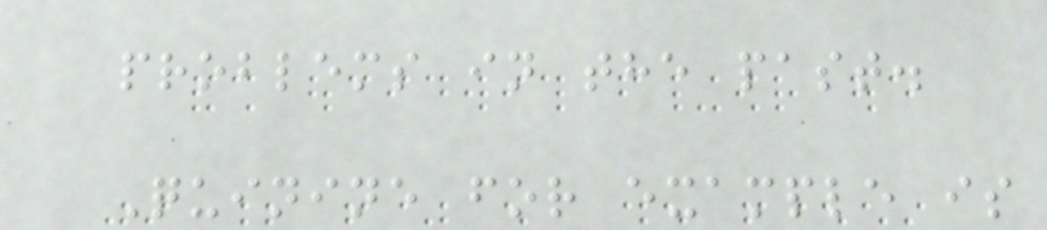problems in the past.
Quinine for example is
